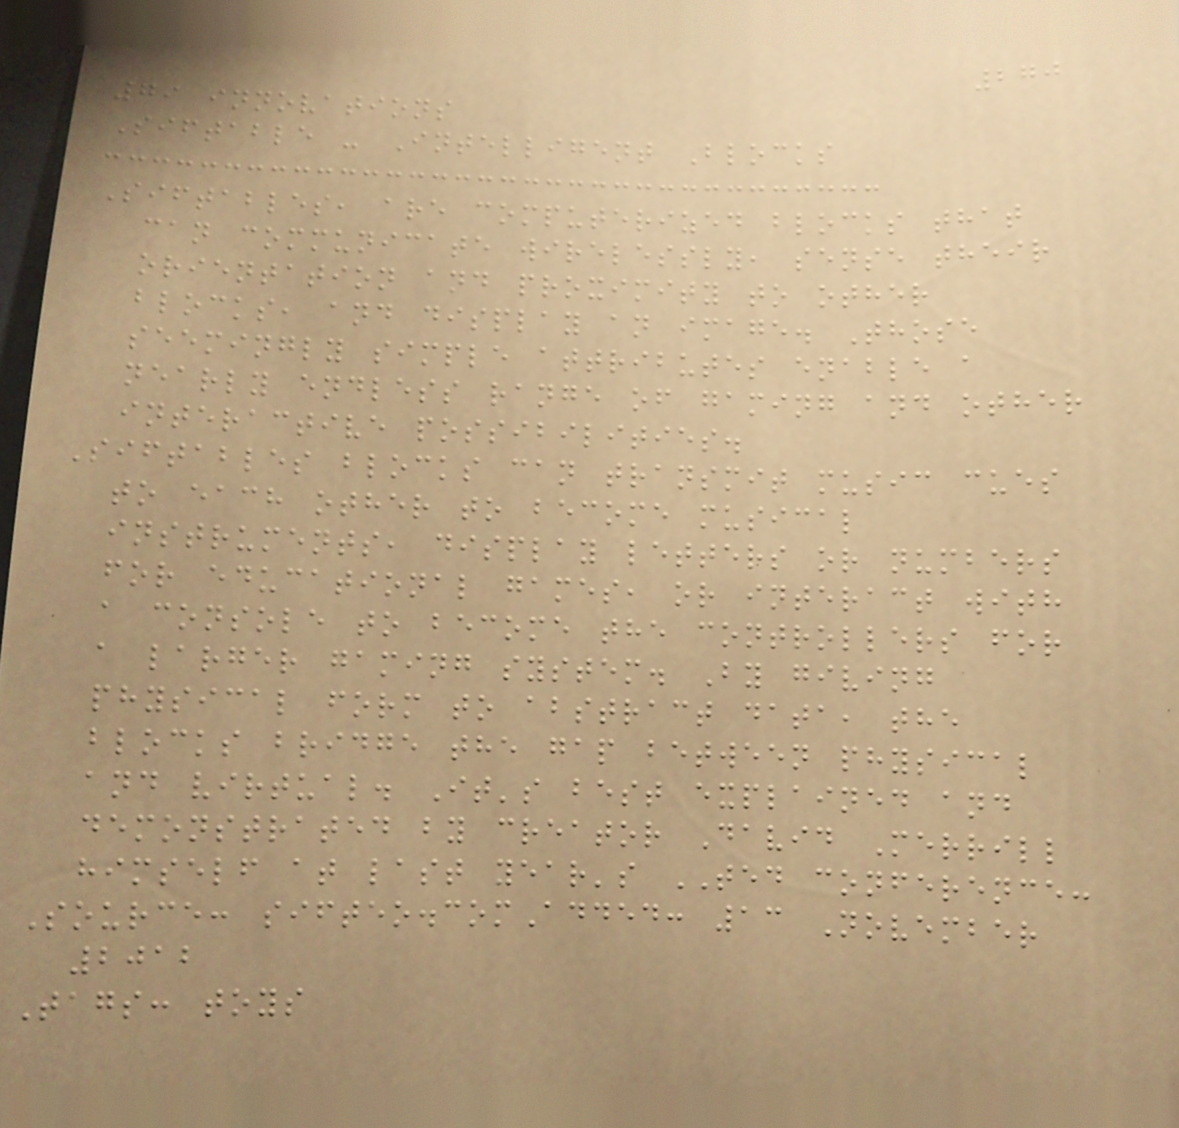270
79 innovations
Siftable - Intelligent Blocks
Siftables, are computerized blocks that
can communicate wirelessly, sense their
orientation and proximity to other
blocks, and display an image. Those
seemingly simple attributes enable a
nearly endless range of gaming and other
interactive possibilities.
Siftables blocks can transmit music cues
to each other to become musical
instruments, display letters or numbers
for educational games, or interact with
a console to become the controllers for
a larger gaming system. By giving
physical form to abstract data, the
blocks bridge the gap between physical
and virtual. It's best explained and
demonstrated by creator David Merrill
himself at last year's TED conference:
Source: sifteo.comAdded: 13 November
2012
Tags: toys
